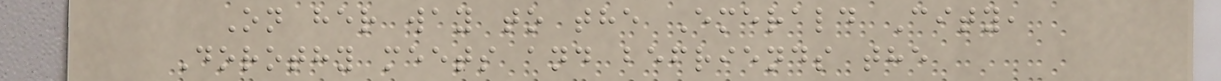On her way to the Emerald City,
Dorothy meets and befriends the
